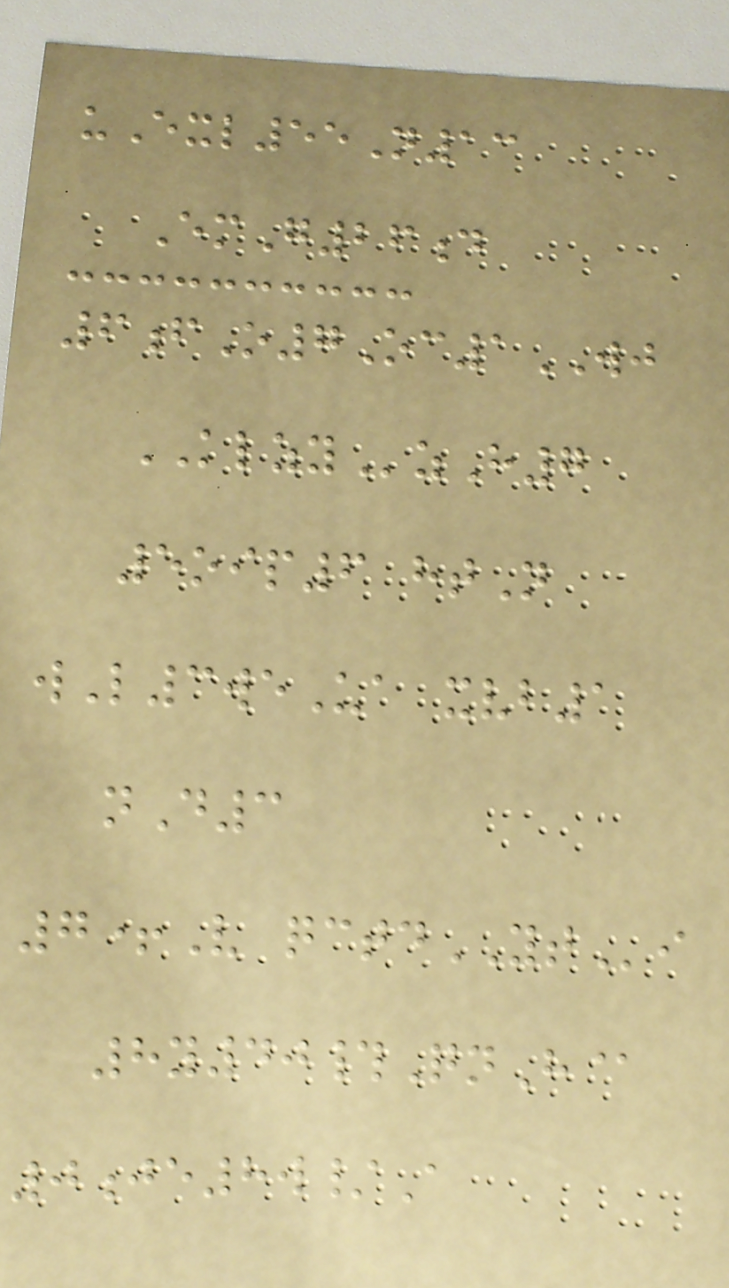uExl55N13
EmG26d
6fO7Oc1WJ
KLZYzH7
5oip6 htN
wL3weUa xvb1
nD3
7+V qctdYTi
8y40#QnH@
0je8w/A
